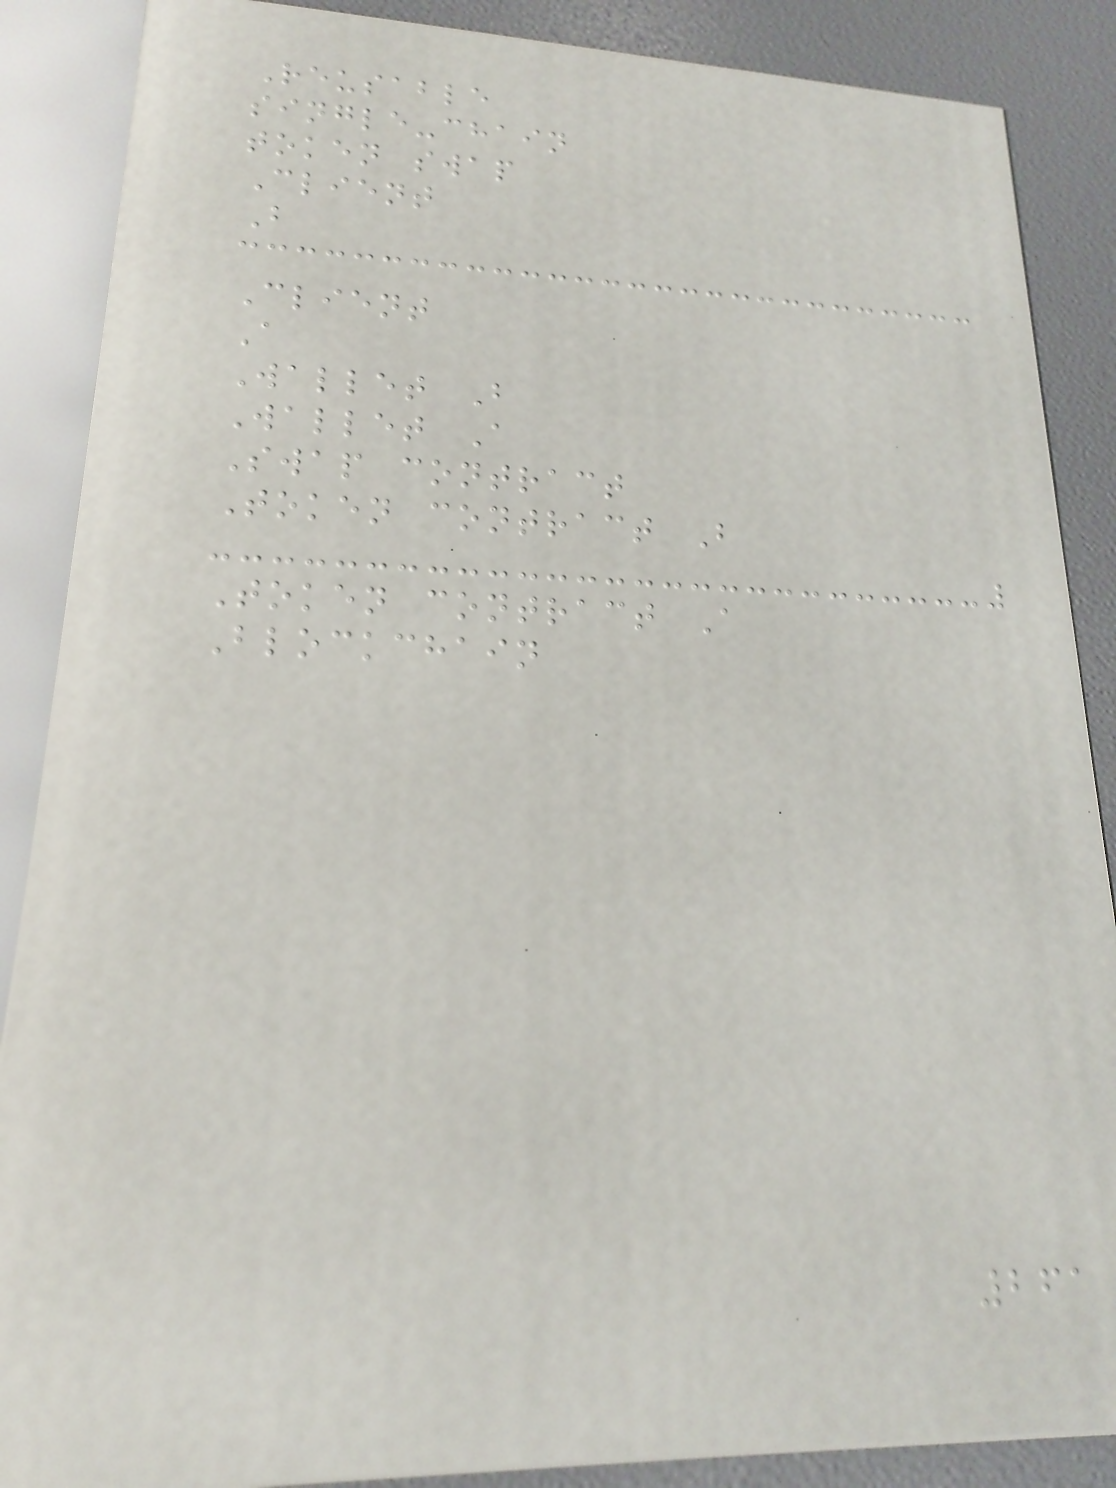Reusable
single-chain
token swap
Client
B
Client
A
Wallet B
Wallet A
Swap contract
Token contract B
Token contract A
Blockchain
261
